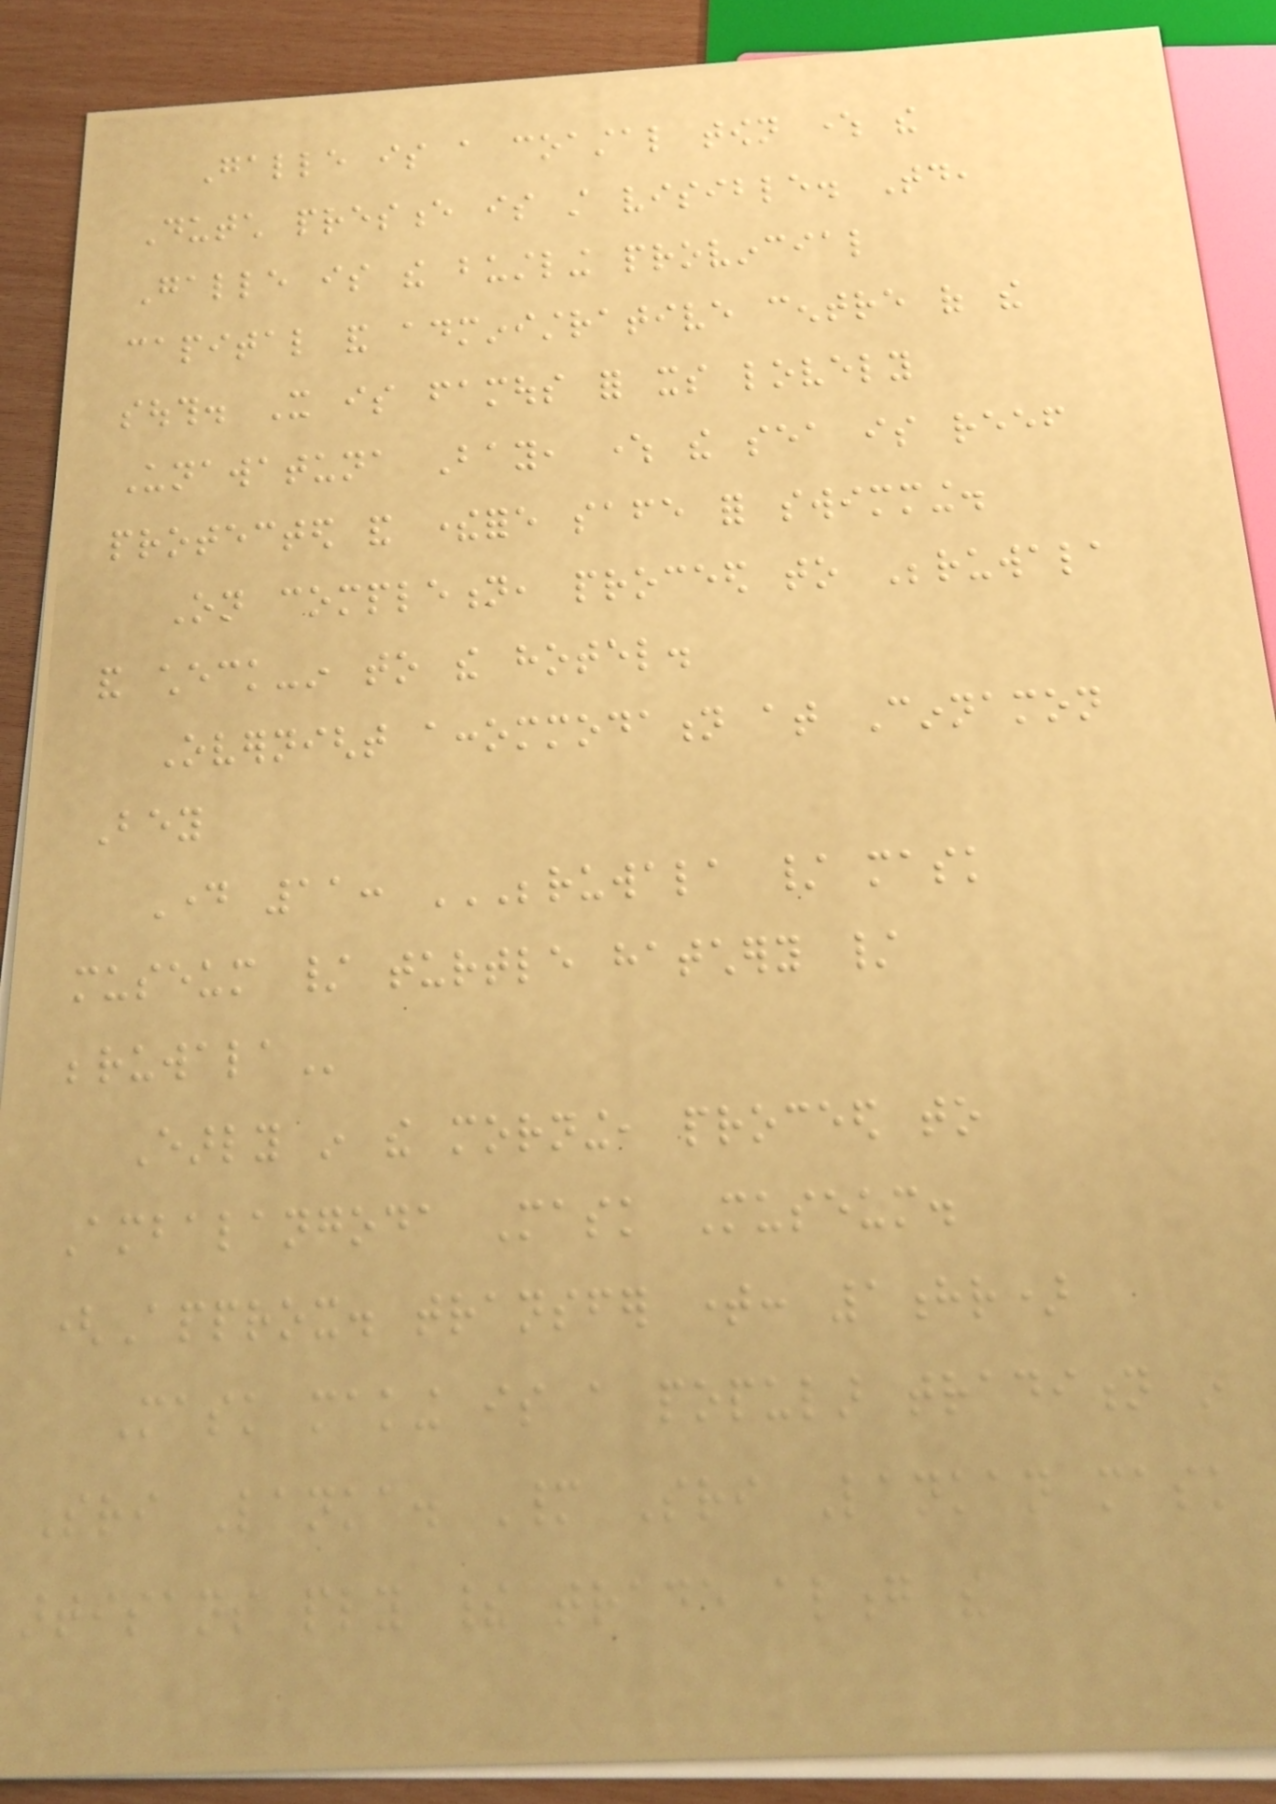Galle is a coastal town where the
Dutch presence is still visible. Today,
Galle is the bustling provincial
capital and administrative centre of the
south. It is famous for its lovely
Unawatuna Bay, where the sea is reef
protected and therefore safe for swimming.
On completion, proceed to Beruwala
and check-in to the hotel.
Overnight accommodation at Cinnamon
Bey
Day 11: BERUWALA / MASK
MUSEUM / TURTLE HATCHERY /
BERUWALA
Early in the morning, proceed to
Ambalangoda Mask Museum.
(Approx. transfer time: 1hr)
Mask making is a popular tradition in
Sri Lanka. Many Sri Lankan mask
artisans ply their trade along the
